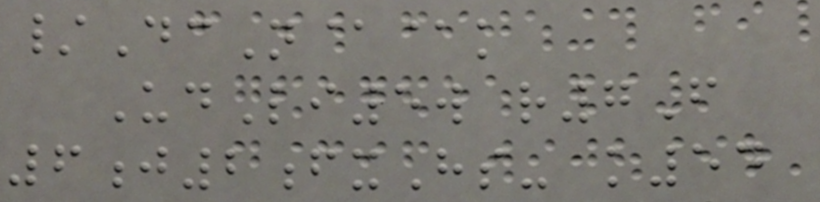/DcN@@k
UdLi5w r7F
6j2fxHs- k54
